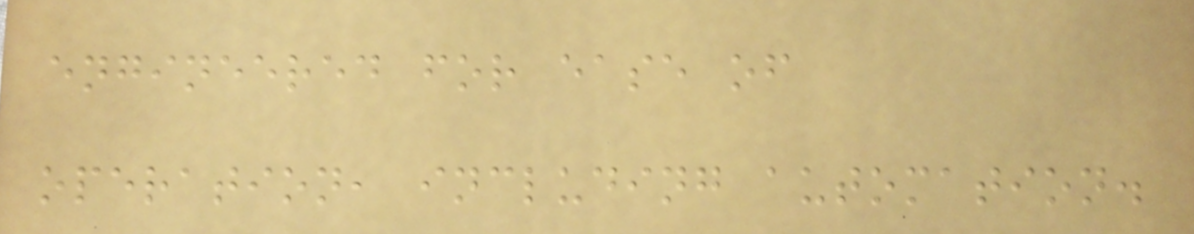engineered for ease of
operation, including automation.
